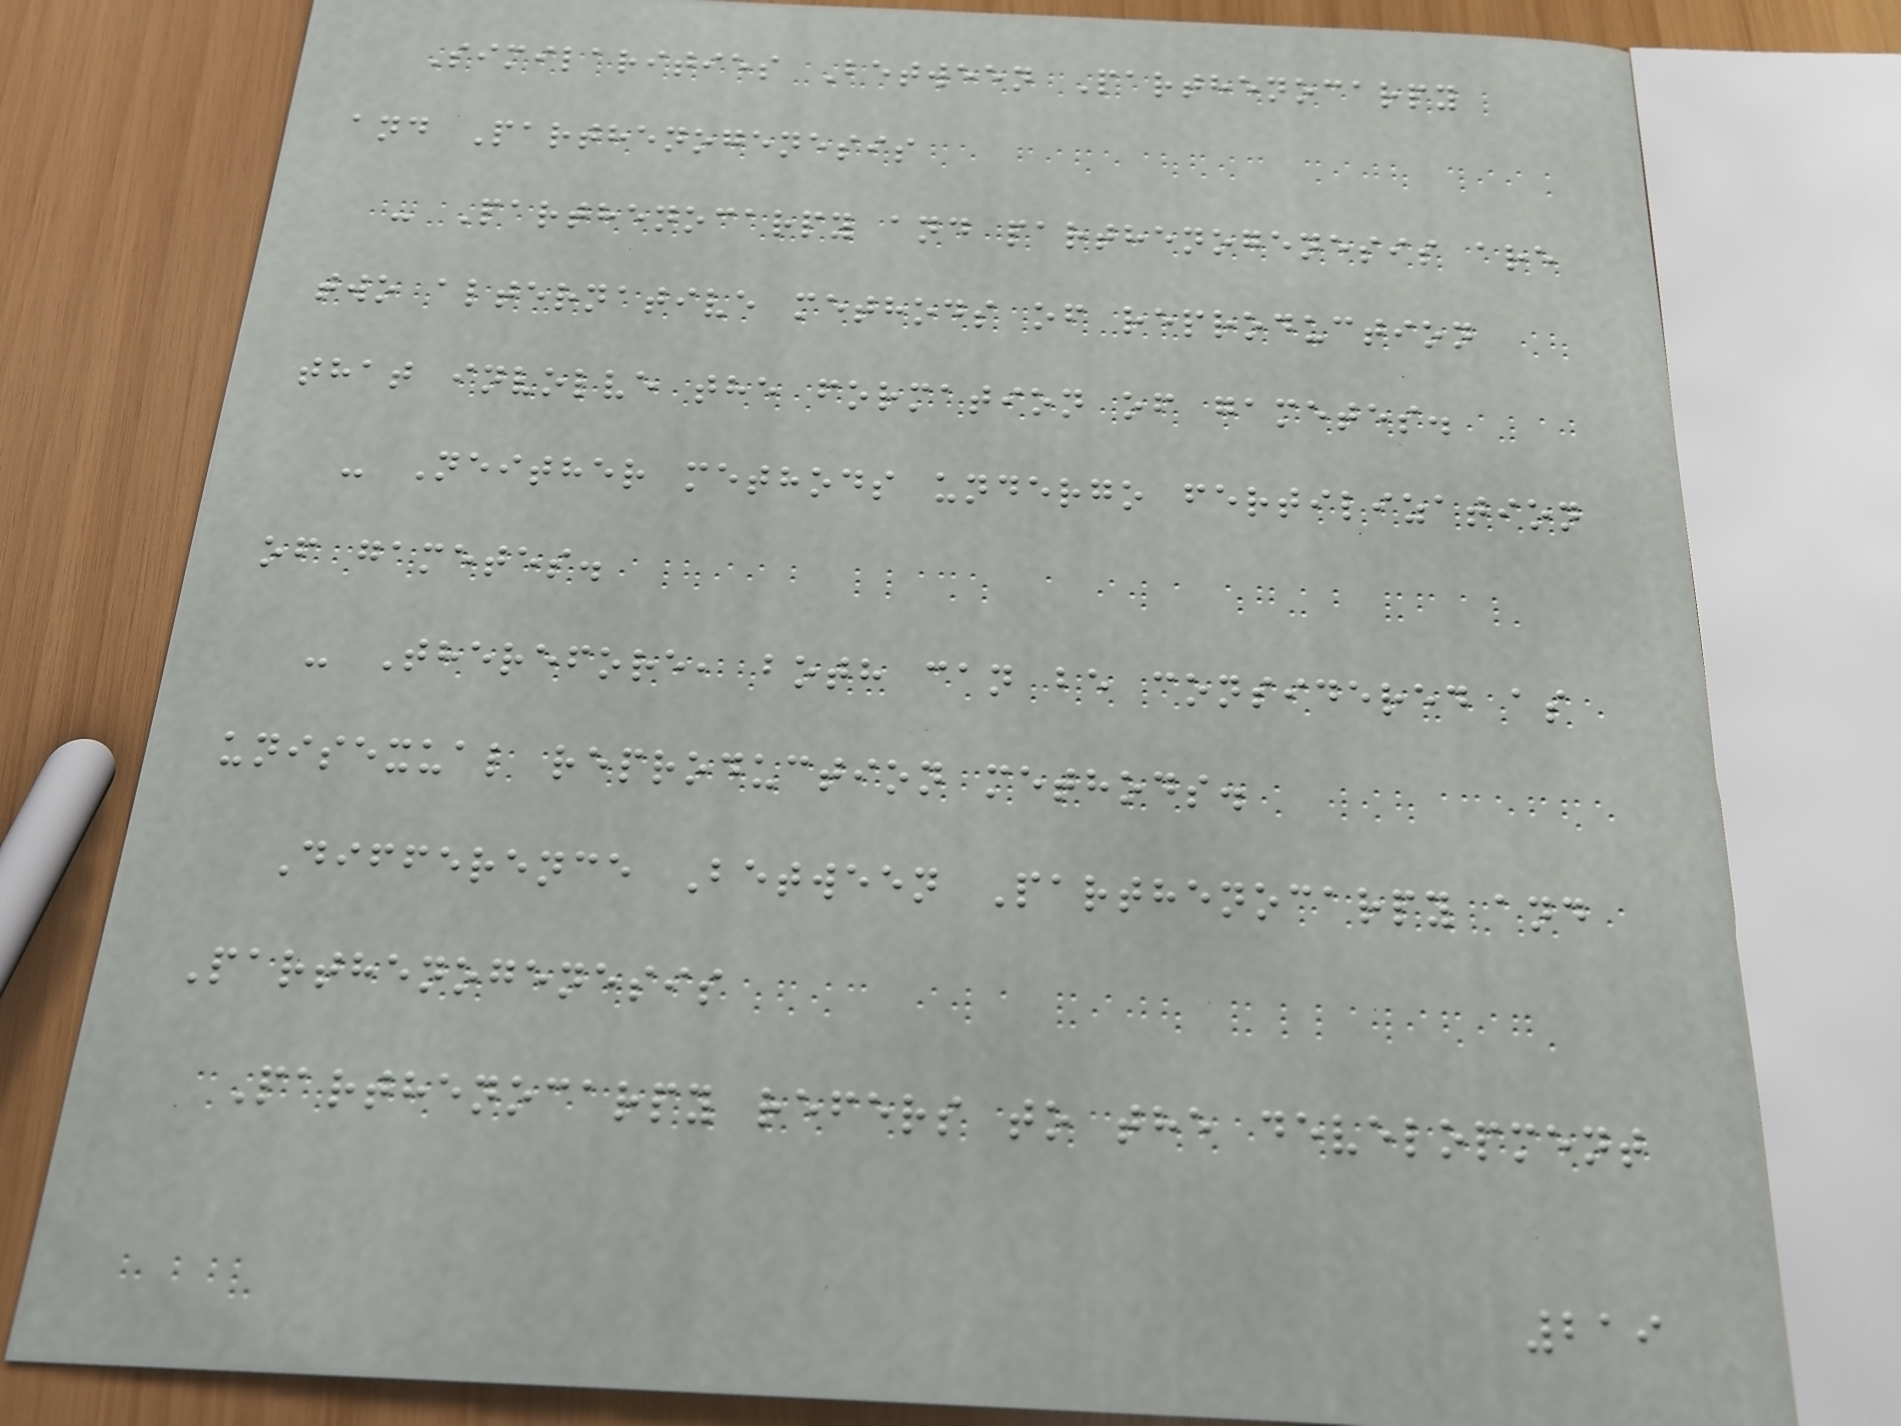Similarities Between Parthenocarpy
and Parthenogenesis
- Parthenocarpy and parthenogenesis are
two alternative methods of reproduction
that involve the formation of gametes.
- Neither methods undergo fertilization
of gametes.
- Therefore, both can be considered as
unisexual reproduction methods.
Difference Between Parthenocarpy and
Parthenogenesis
Parthenocarpy refers to the development
219
